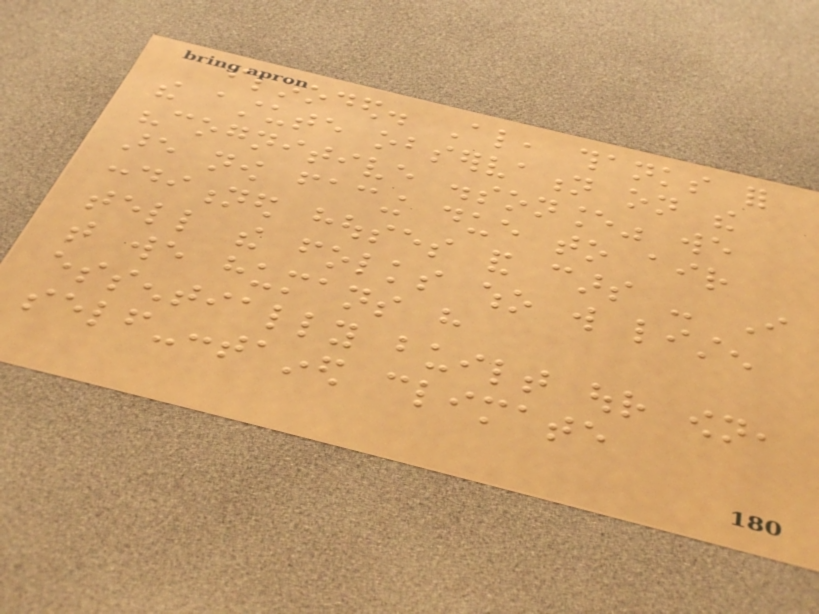flooded. Also, thanks for
the astute observation on the
"cognitive dissonance" we
are now facing due to air
conditioned houses and cars - I
tell the folks who will listen
that we humans have
essentially built our own,
self-contained climate
